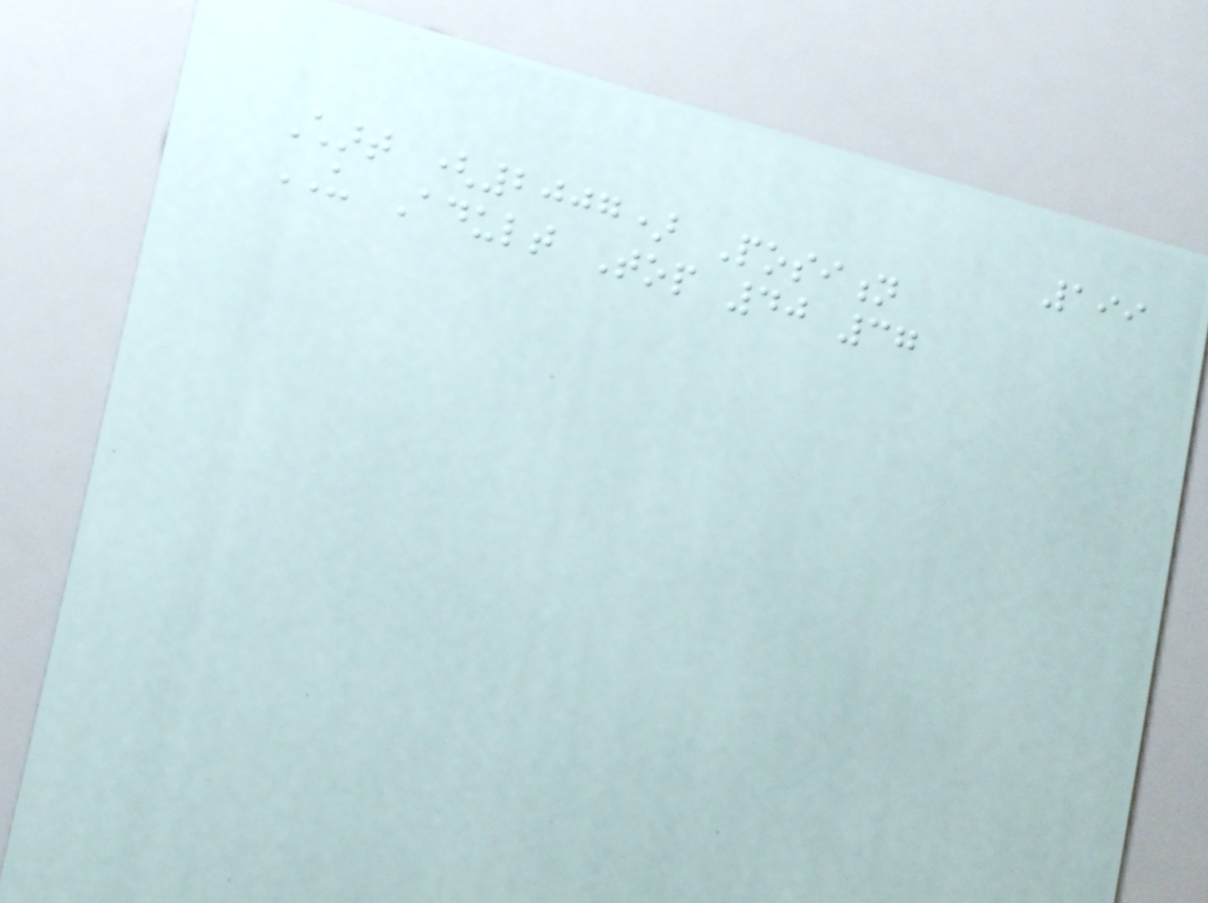199
Chart (2007) Position
US Adult Top 40 37
